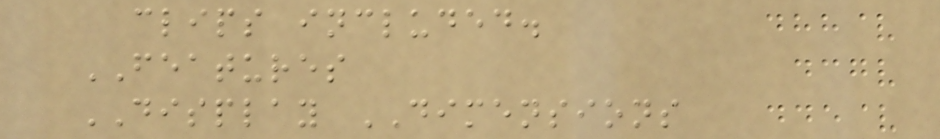clips included.
FEATURES
DISPLAY DIMENSIONS
